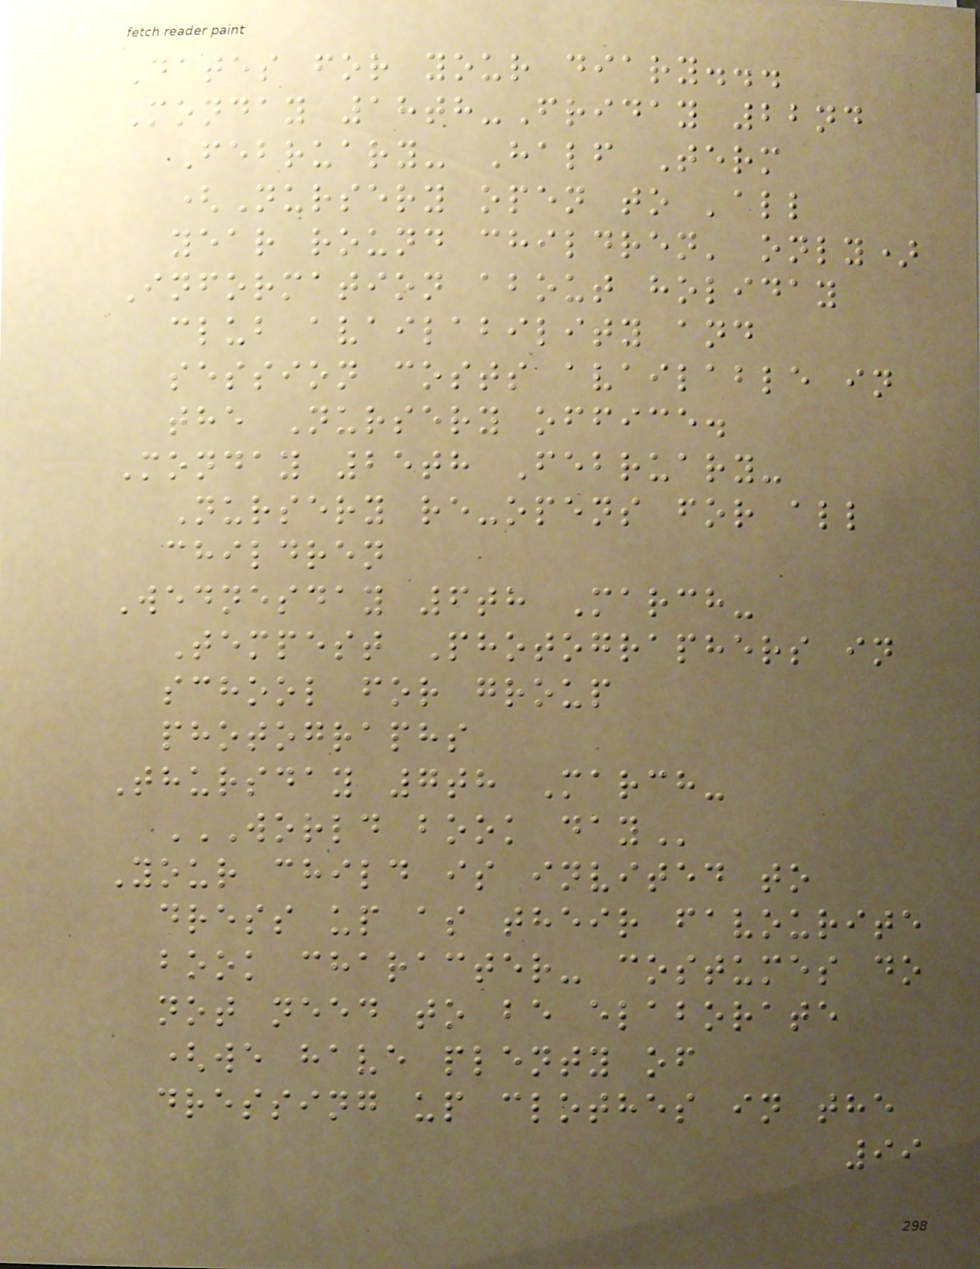Dates for your diary...
Monday 18th-Friday 22nd
February- Half Term
(Nursery open to 'all
year round children' only)
Information about holiday
club availability and
session costs available in
the Nursery office.
Monday 25th February-
Nursery re-opens for all
children
Wednesday 6th March-
Tempest Photographers in
school for group
photographs
Thursday 7th March-
WORLD BOOK DAY
Your child is invited to
dress up as their favourite
book character- costumes do
not need to be elaborate
(we have plenty of
dressing up clothes in the
99
